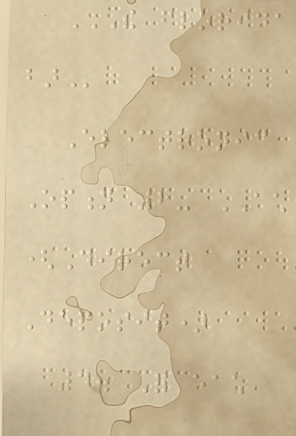THE FLORIDA
BAR
Electronic
Option 2- ACH
(Direct
Deposit)
4. For each
